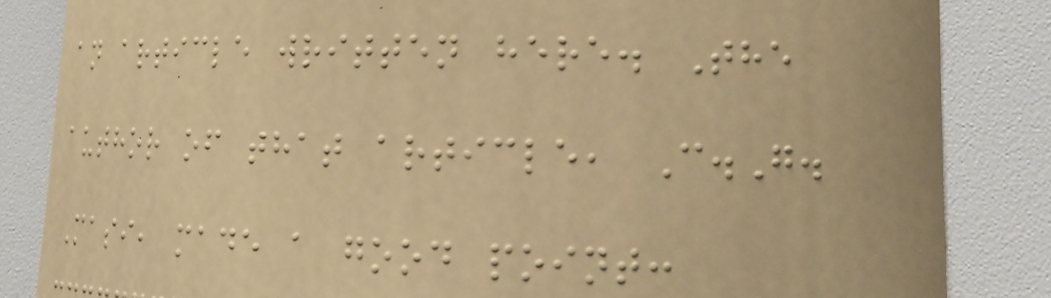an article written here. The
author of that article, C.G.
Masi, made a good point:
